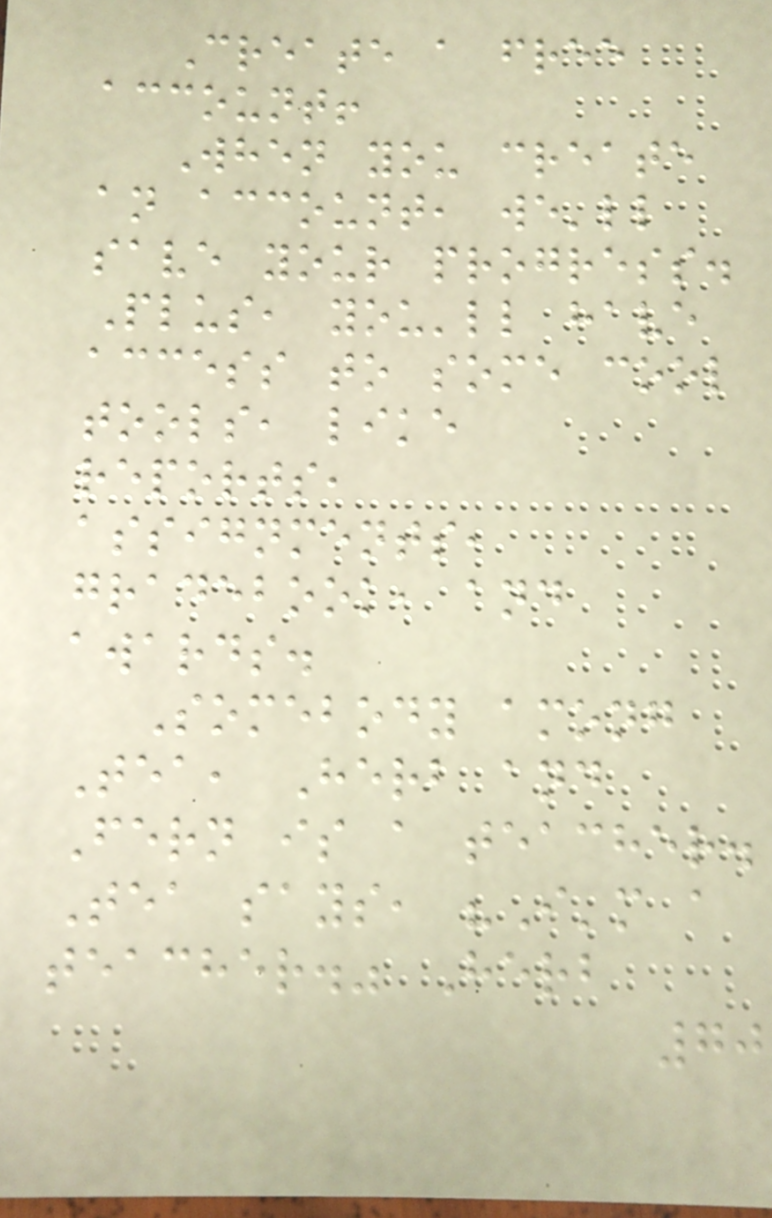Create a free
account!
When you create
an account, we'll
save your progress.
Plus, you'll have
access to some cool
tools, like
reports,
assignments,
gradebook, and
awards.
Somebody among
Tea, Herb and
Fern is a teacher.
Tea says, "I'm a
teacher." Herb
70
